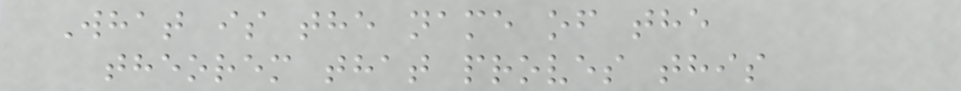What is the name of the
theorem that proves this
